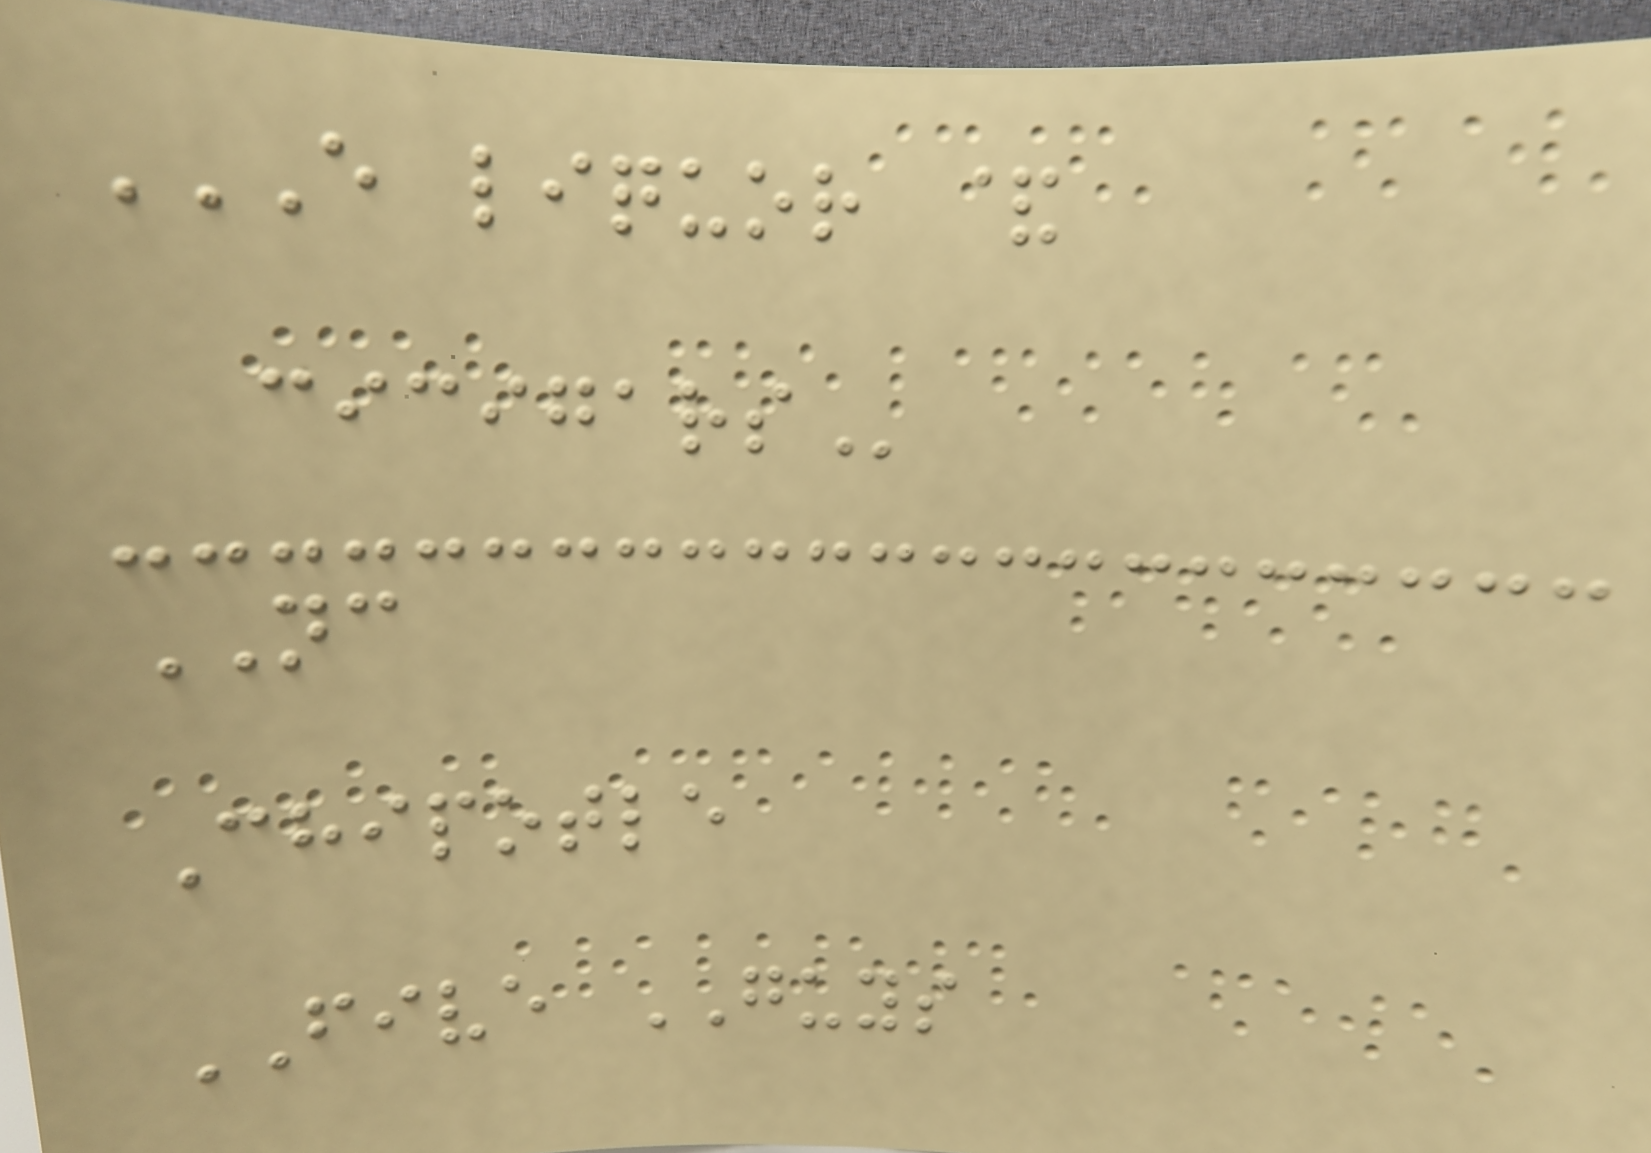E LIQUOR &
CICIGARS
NC
Chipotle
FIVE GUYS
